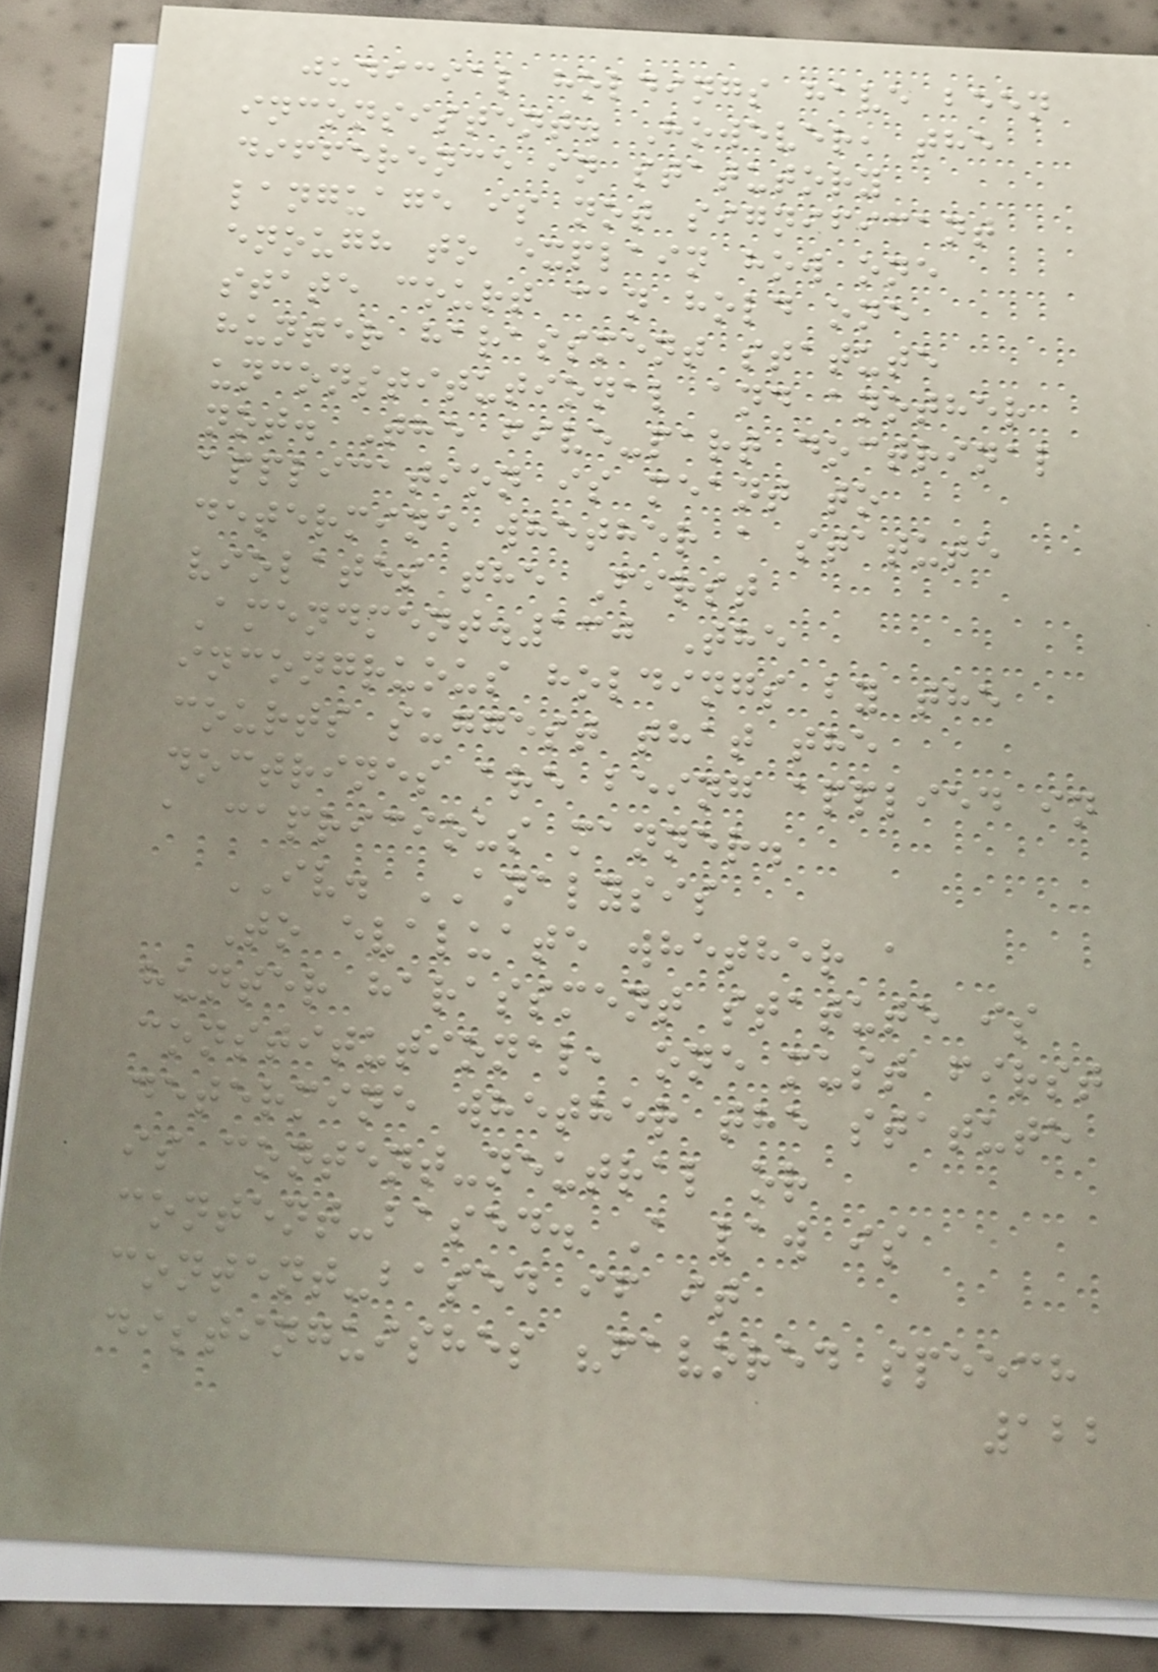judicial holdings have been
inconsistent. However, the
difference in statutory
language is not significant
enough to explain how one
state court can hold one
hunter harassment statute
unconstitutional and another
not. The five-part doctrinal
application is meant to
determine whether a statute
violates the First
Amendment.130 The
incongruous holdings by the
courts suggest that the
doctrines are being applied in
a capricious manner.
IV. ANALYSIS
To evaluate whether a
hunter harassment statute is
constitutional, one must first
determine whether the statute
is content-neutral or
content-based. A law is
content-based if it
distinguishes "favored speech
122
